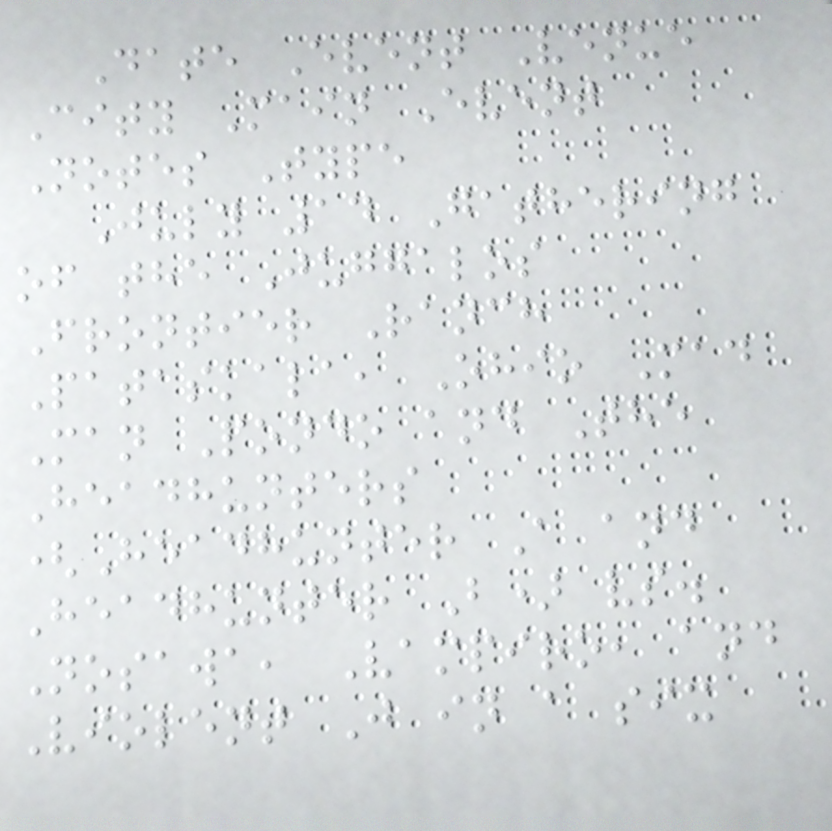Date Event Venue
City Main Event
Notes Type
July 14 Gathering
of the Juggalos
Frontier Ranch
Pataskala, Ohio Mad
Man Pondo and The
Headhunters
(Headhunter A and
Headhunter B) vs.
Nosawa, Vampiro, and
Violent J in a six
